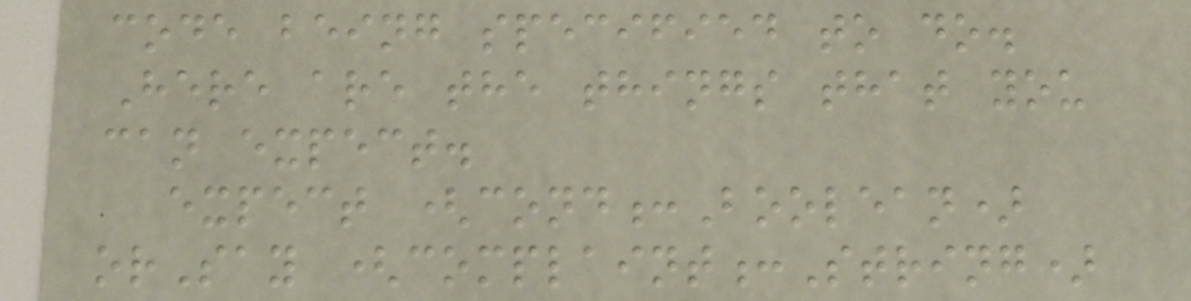code being specified to do.
Here are the things that you
can expect.
expect (cond:Boolean)
orSay (complaint:String)
